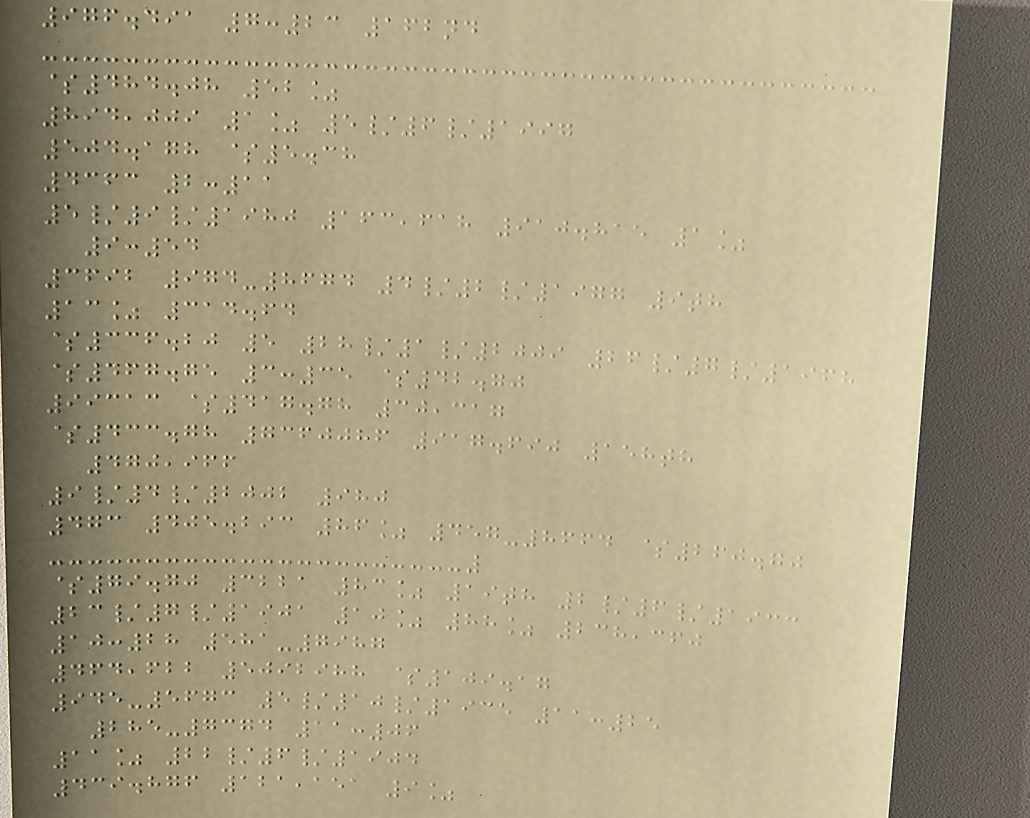976.491 7:23 162nd
$484.08 52%
894,009 1% 5/6/1997
504.178 $5.38
4363 2:11
5/9/1980 163,618 910.815 1%
9:54
3692 974-8674 4/2/1977 9th
13% 314.64
$336.20 5 28/1/2009 26/7/1968
$467.75 3:35 $42.70
99313 $417.78 30,317
$433.78 7360086 917.690 158th
470,966
9/4/2002 980
473 405.293 86% 457-8664 $260.70
$79.70 3221 83% 19th 2/6/1933
23/7/1901 10% 88% 238,360
10:28 581-7987
464,622 5092988 $109.17
945-5673 5/10/1935 11:25
285-7374 11:06
11% 22/6/1904
439.876 121,151 9%
